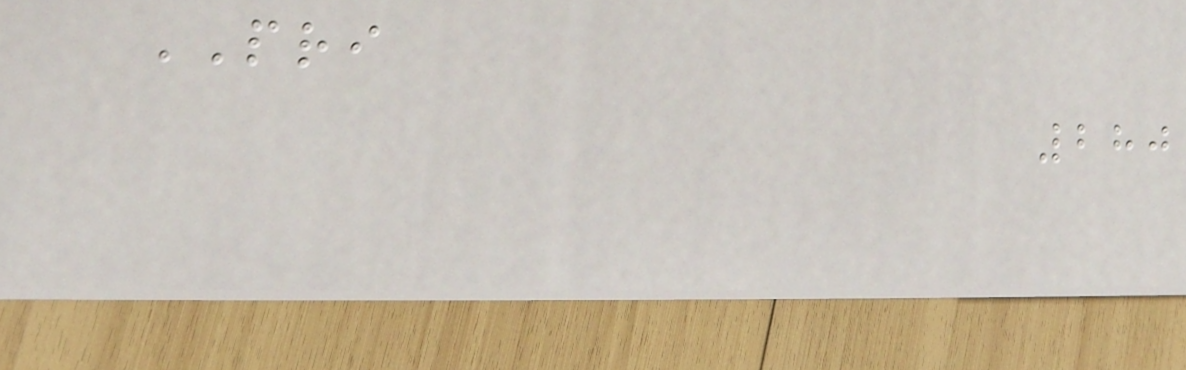PRI
280
